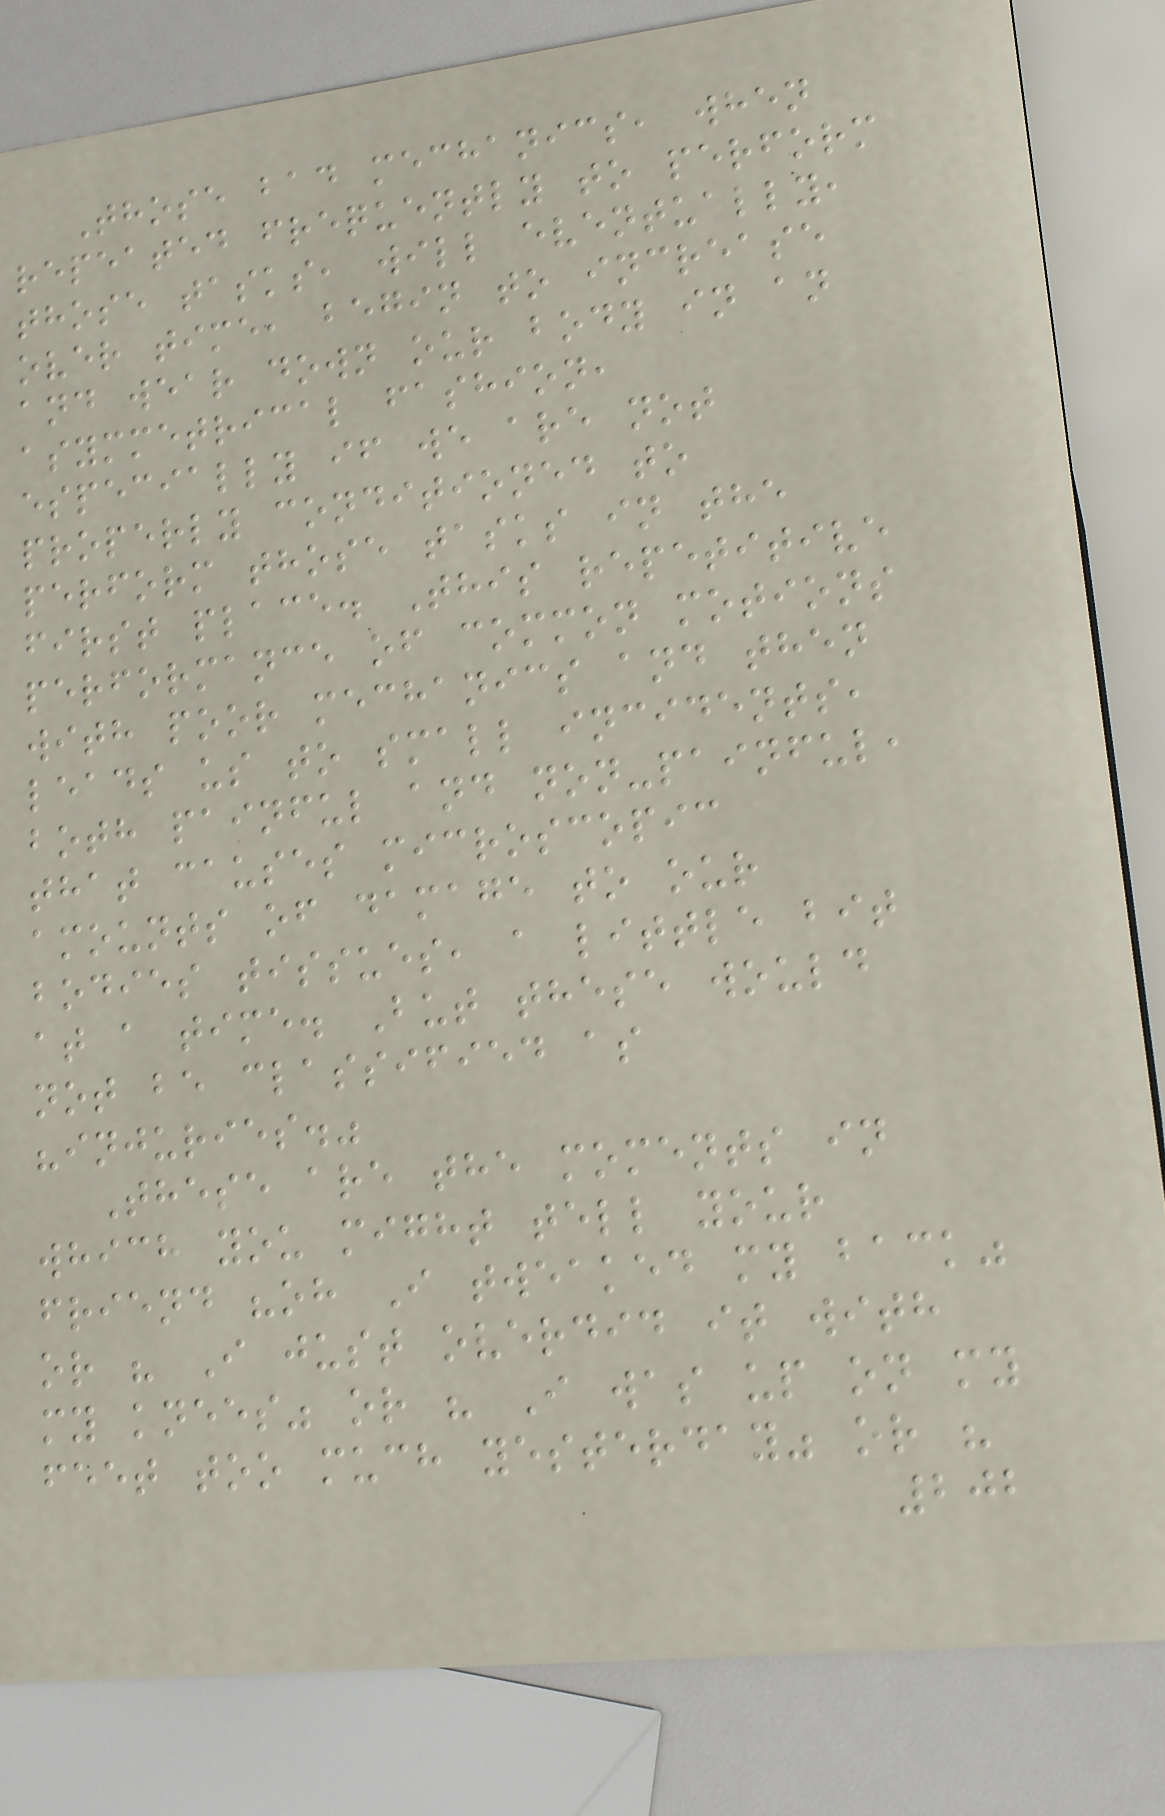Those bad mechanics, when
repeated frequently to perform
those tasks, will eventually,
over time, begin to increase
and wear down our body in an
asymmetrical fashion,
especially if we are not
properly conditioned to
perform those tasks in the
first place. This repetitive
performance of common motions
with poor mechanics and then
leads us to small incidents,
both painful and non-painful,
that causes microscopic
amounts of damage to our
bodies tissues, a little bit
at a time. But these would
not be classified as
"injuries."
These are the moments in
which you might tell your
friend "oh I tweaked my back"
or " I just overdid it with
my knees" or " I was up on my
feet too much yesterday" or "
202
